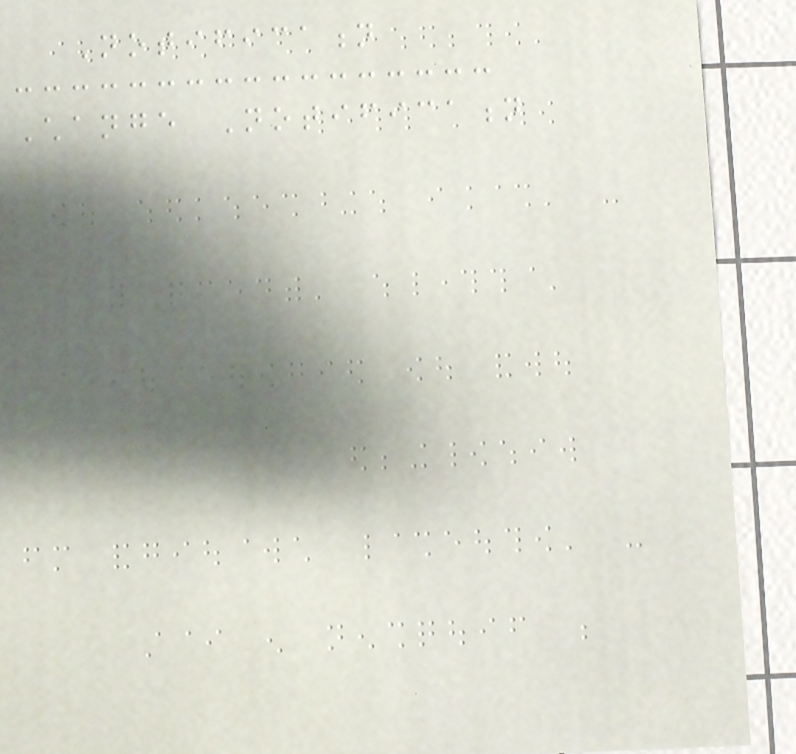Notification
Change Notification
